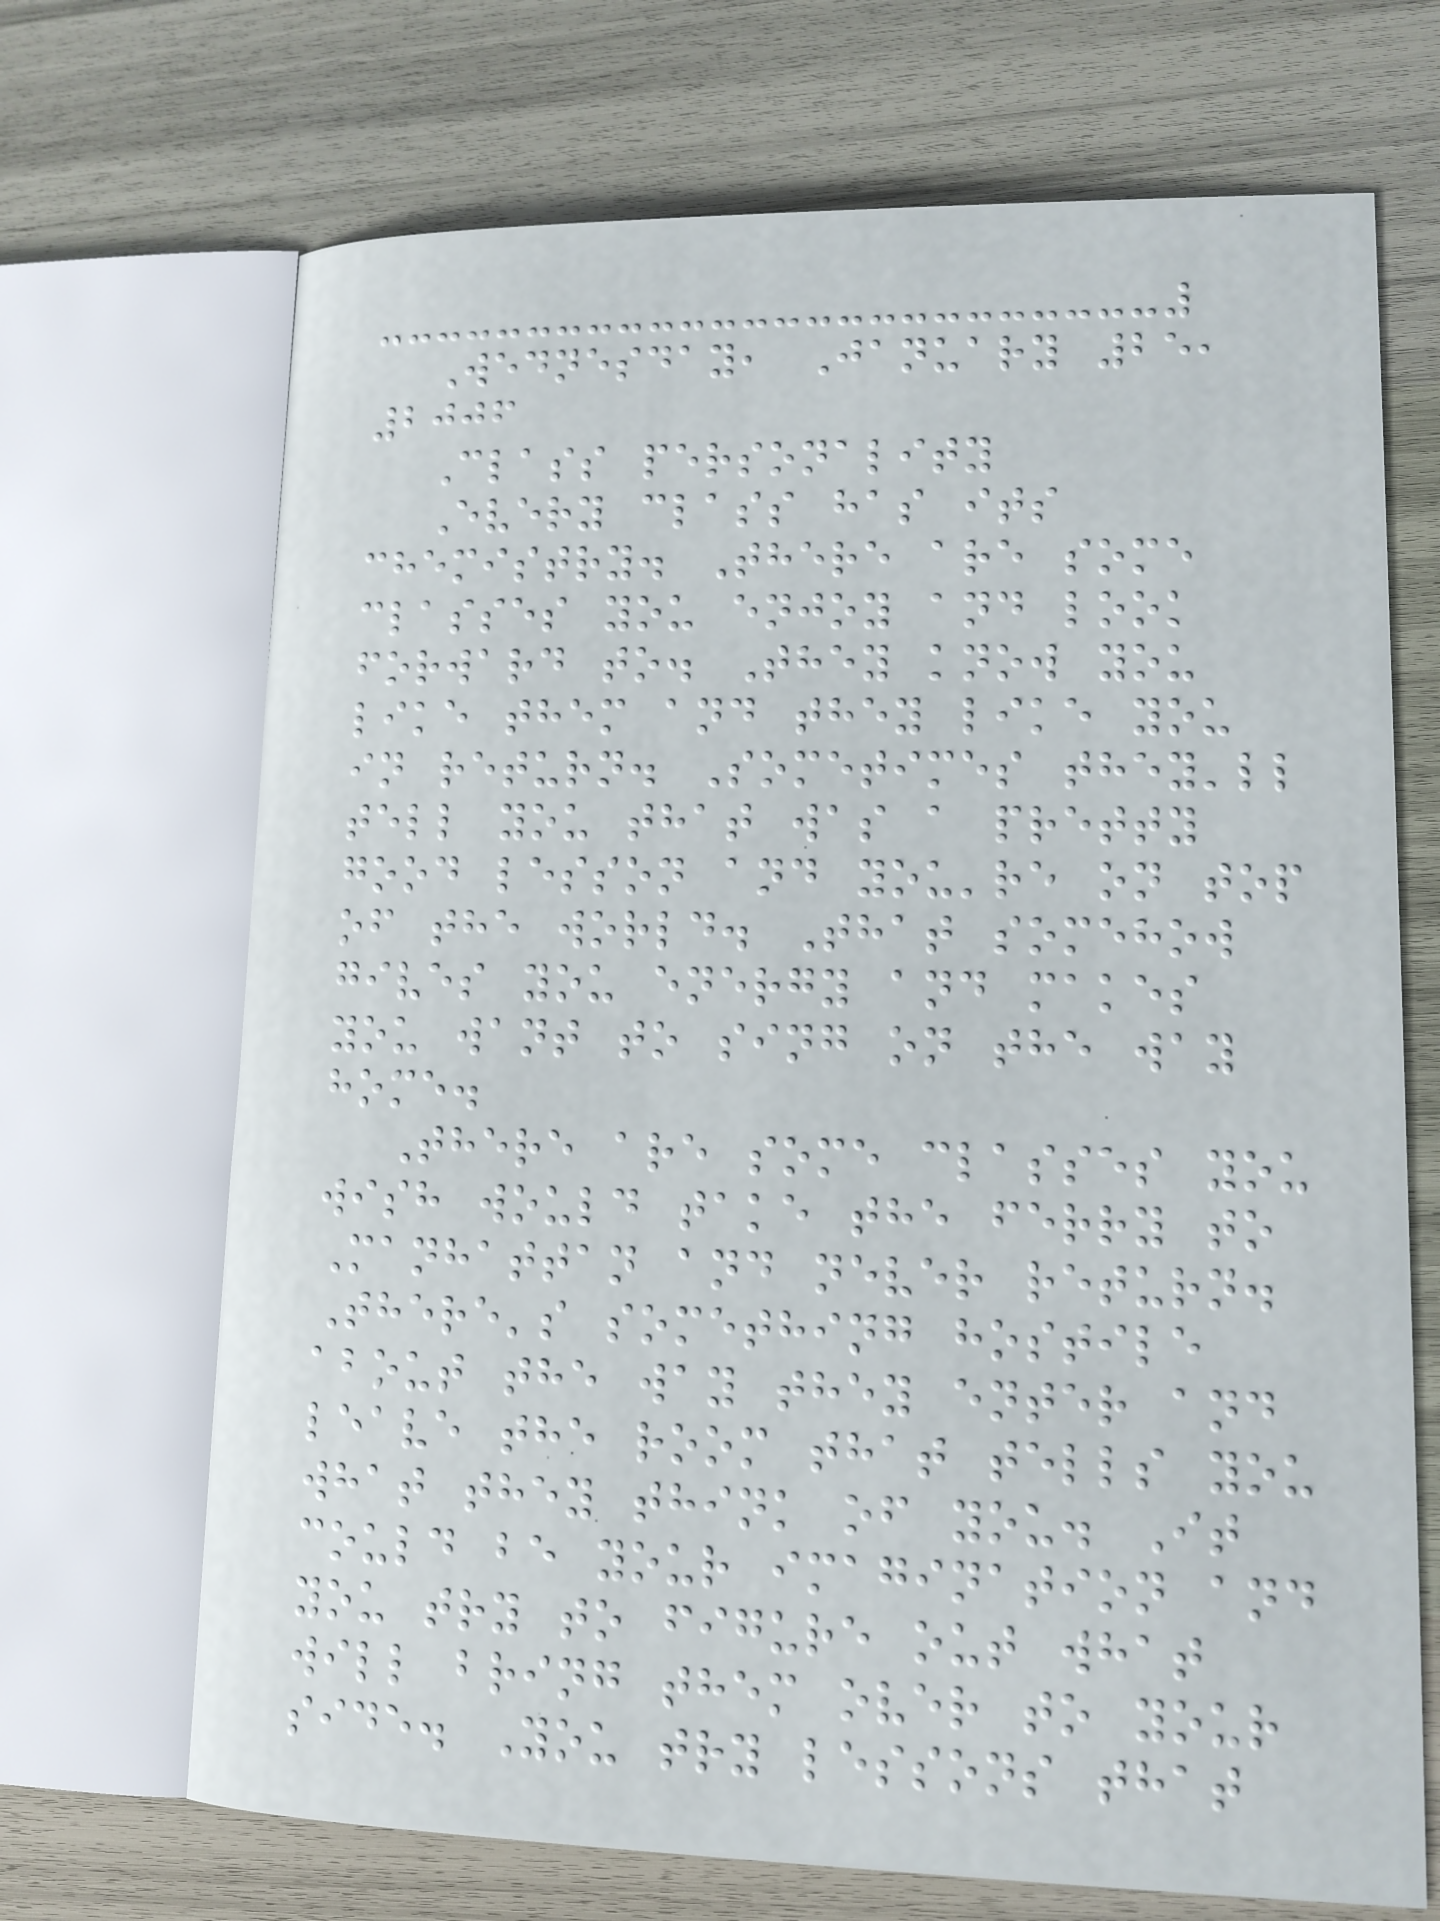Wednesday, January 25,
2006
Class personality
Every class has its
chemistry. There are some
classes you enjoy and look
forward to. They know you
like them and they like you
in return. Sometimes they'll
tell you that was a pretty
good lesson and you're on top
of the world. That somehow
gives you energy and makes
you want to sing on the way
home.
There are some classes you
wish would take the ferry to
Manhattan and never return.
There's something hostile
about the way they enter and
leave the room that tells you
what they think of you. It
could be your imagination and
you try to figure out what
will bring them over to your
side. You try lessons that
